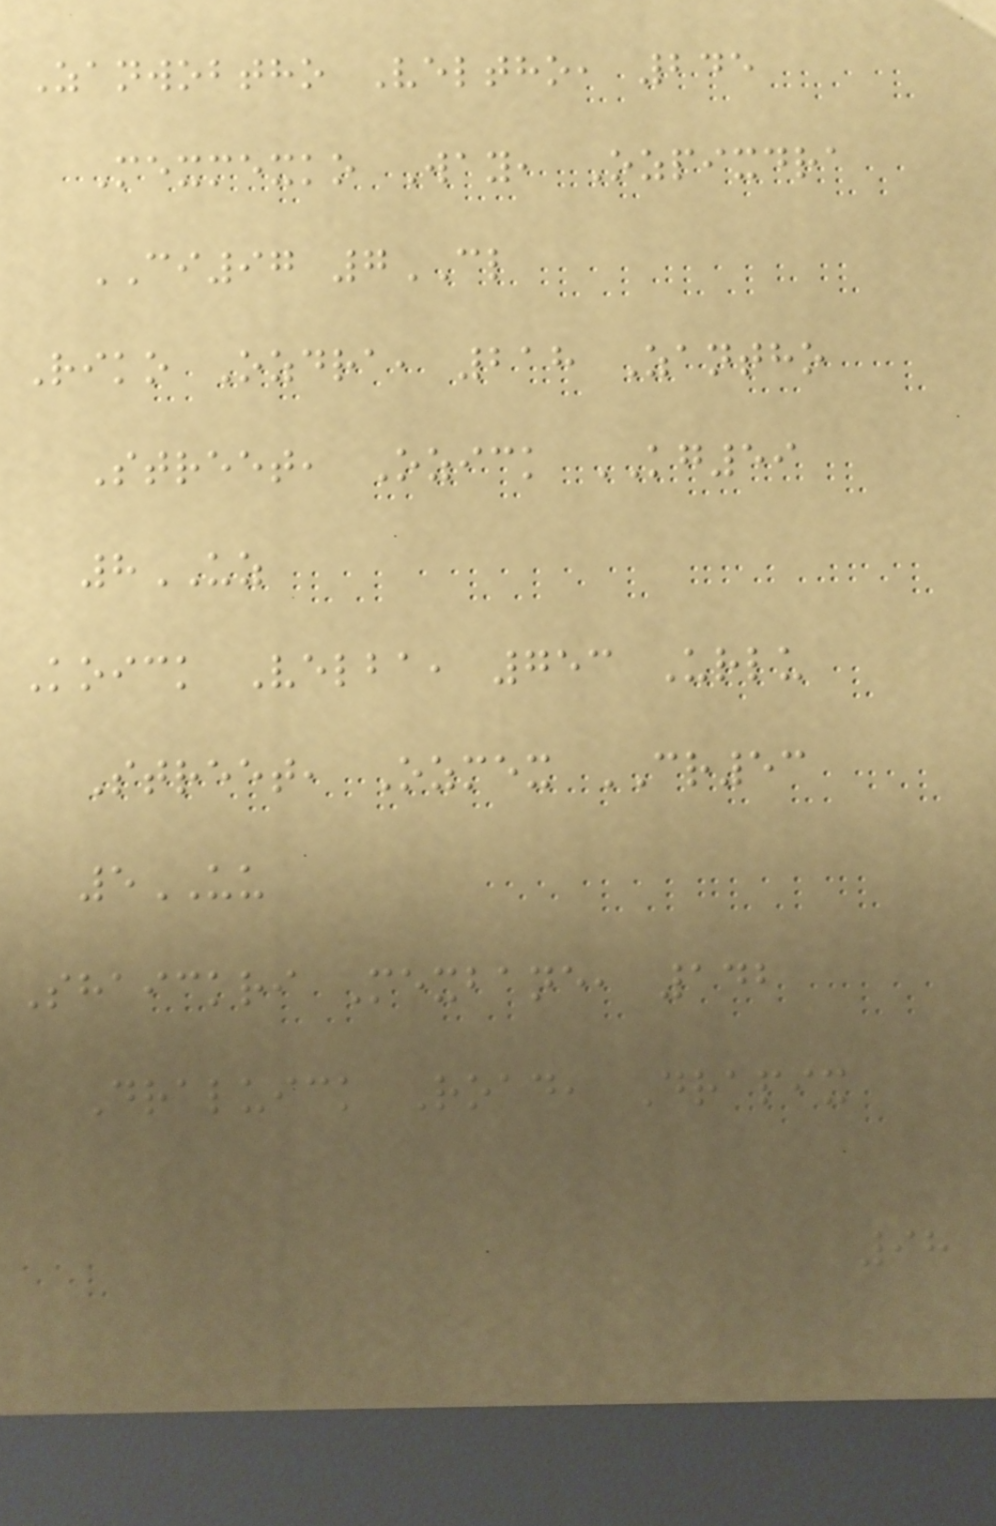Zanwobtho Veltho, 245
Mexmexko Way, Ozpixdra
CI97 7CL
Riko Ozdra, 218 Zantho
Street, Ozick KG59
8UZ
Koick Velba, 753 Urlu
Street, Ozmex CR53
5UU
Shaickri Mexbane, 142
Draluick Road, Drapix
98
